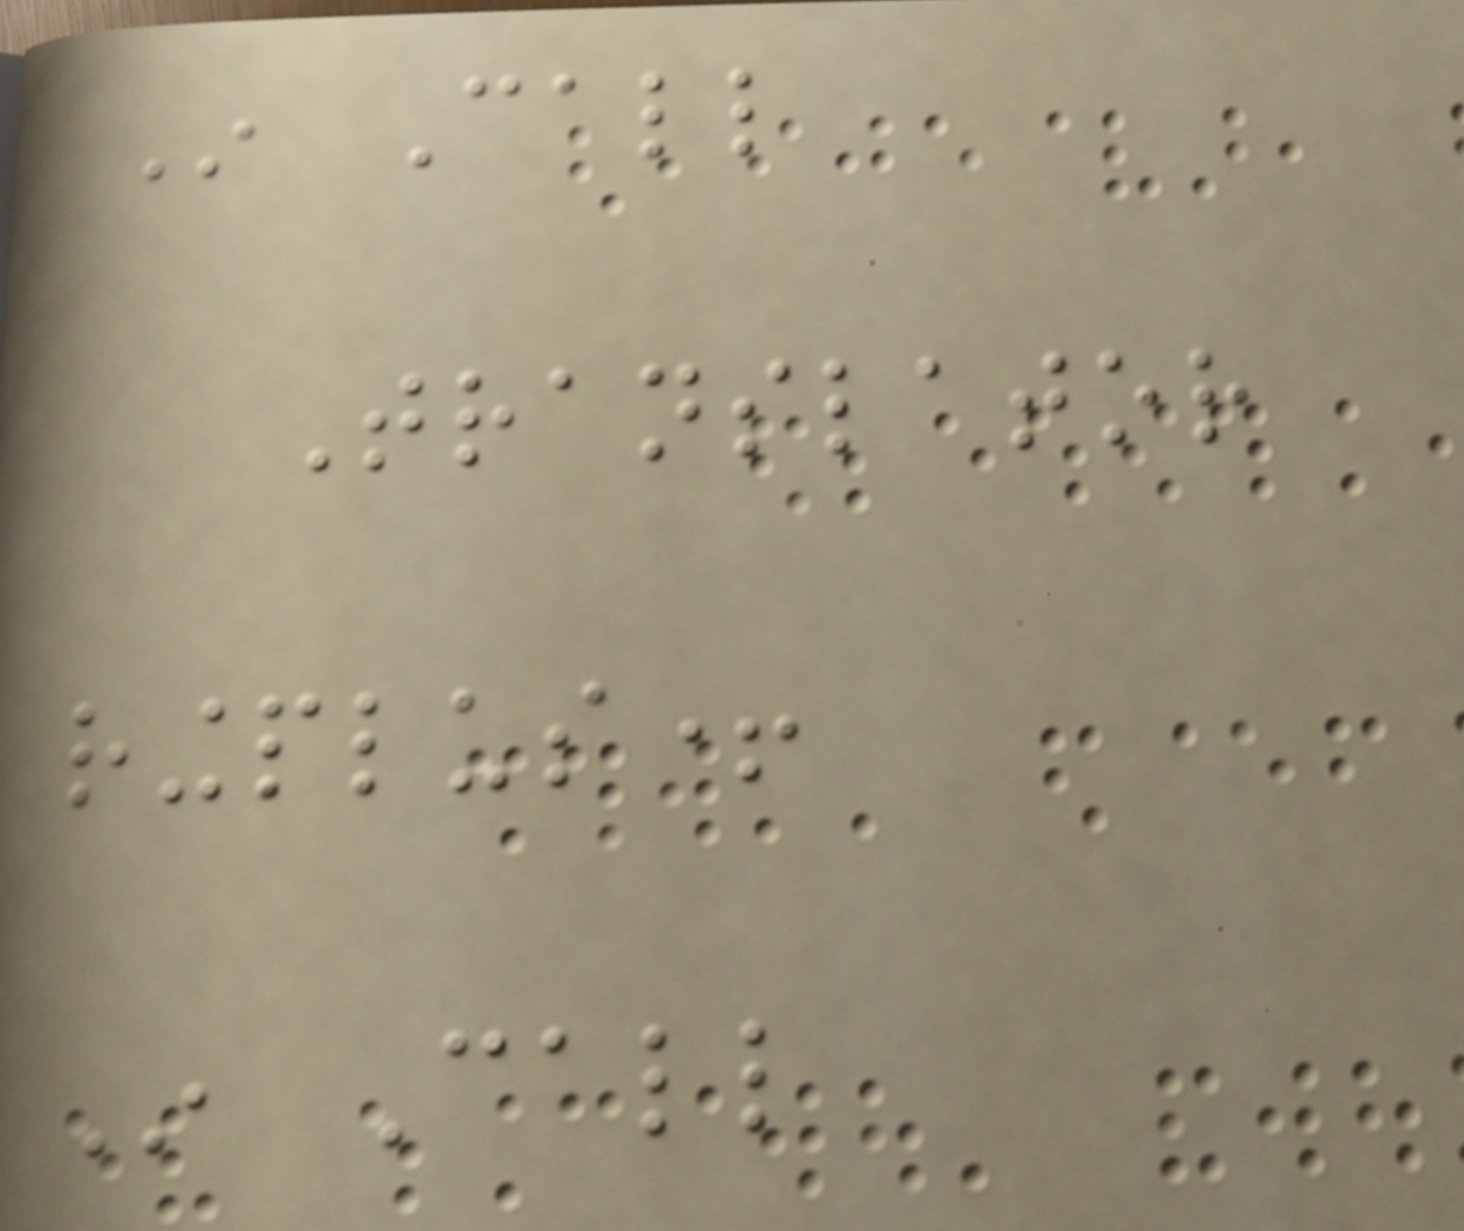In Call
Translator
ringplus+
In Call
